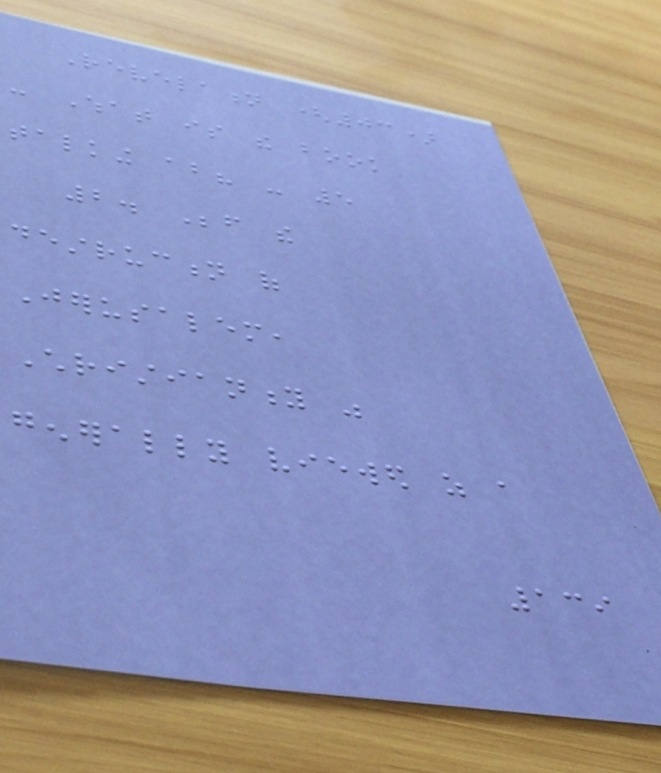Revelation (03)
- What is the book
talking about? - 5
2. Before the
destruction of
Jerusalem,
Christianity was
generally viewed as a
139
